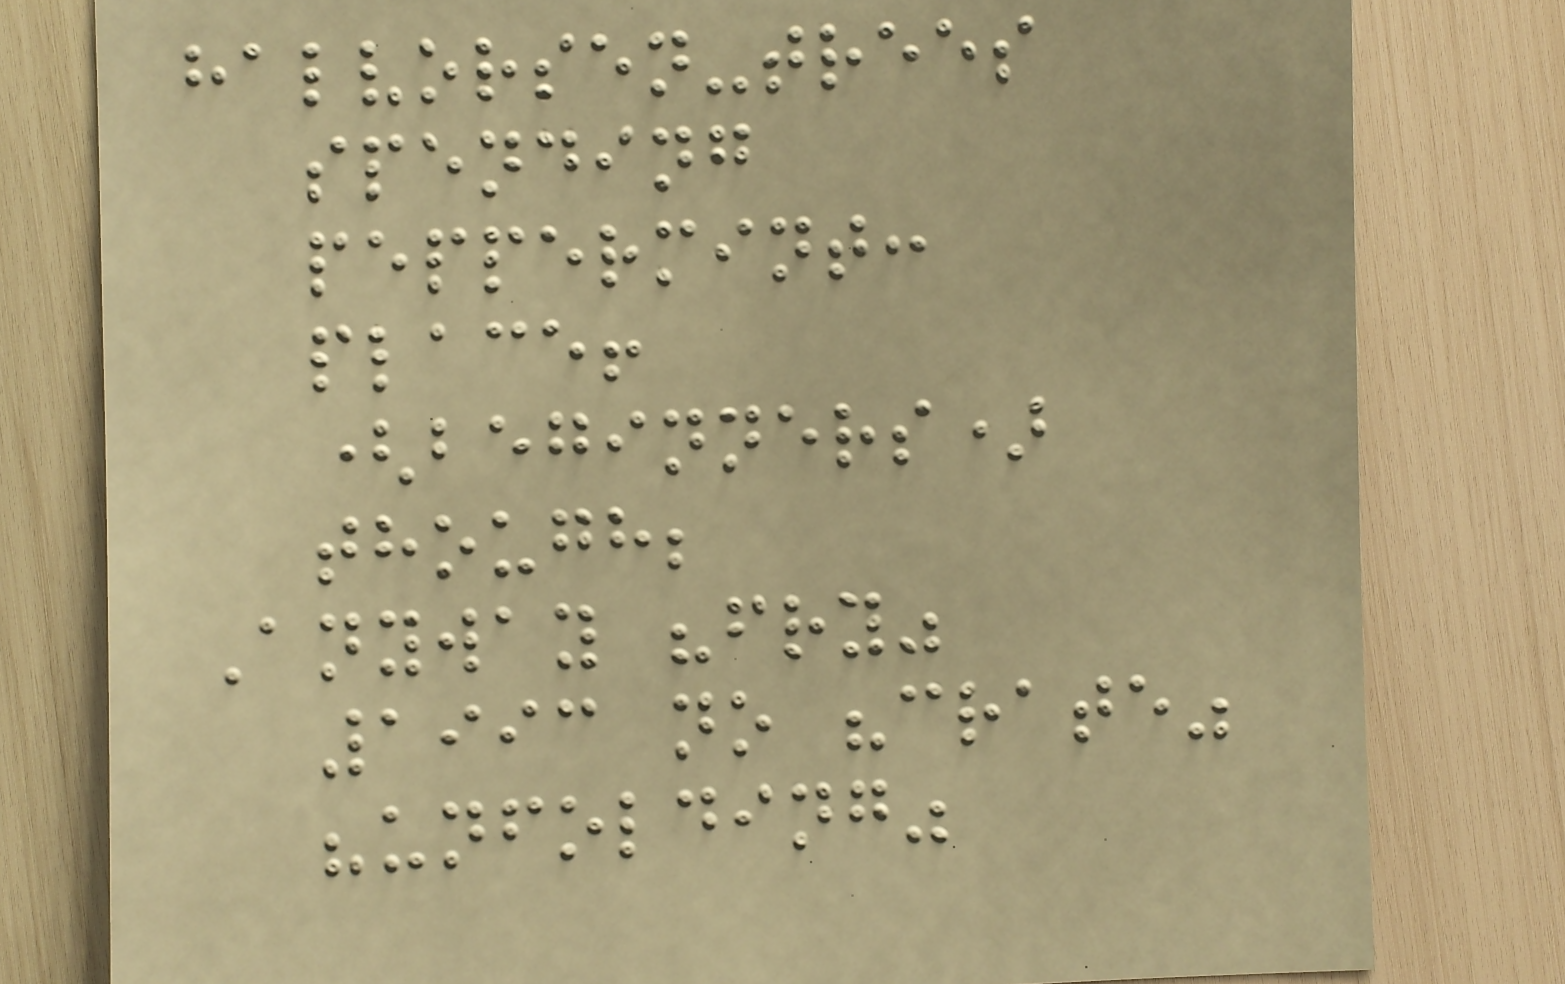halvorsen-trees
spending
peppermint:
place!
(beginners)
though;
Anyway "fry"
1993 no "crate"
"unfolding"
